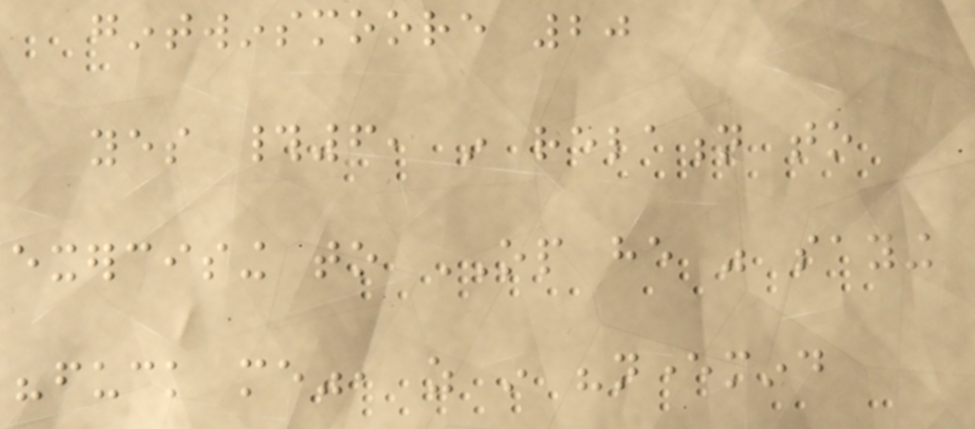gintwinsmoore 20
yes #6, in relation to
exercising to OP he was saying
"fuck me", as in "nevermind
